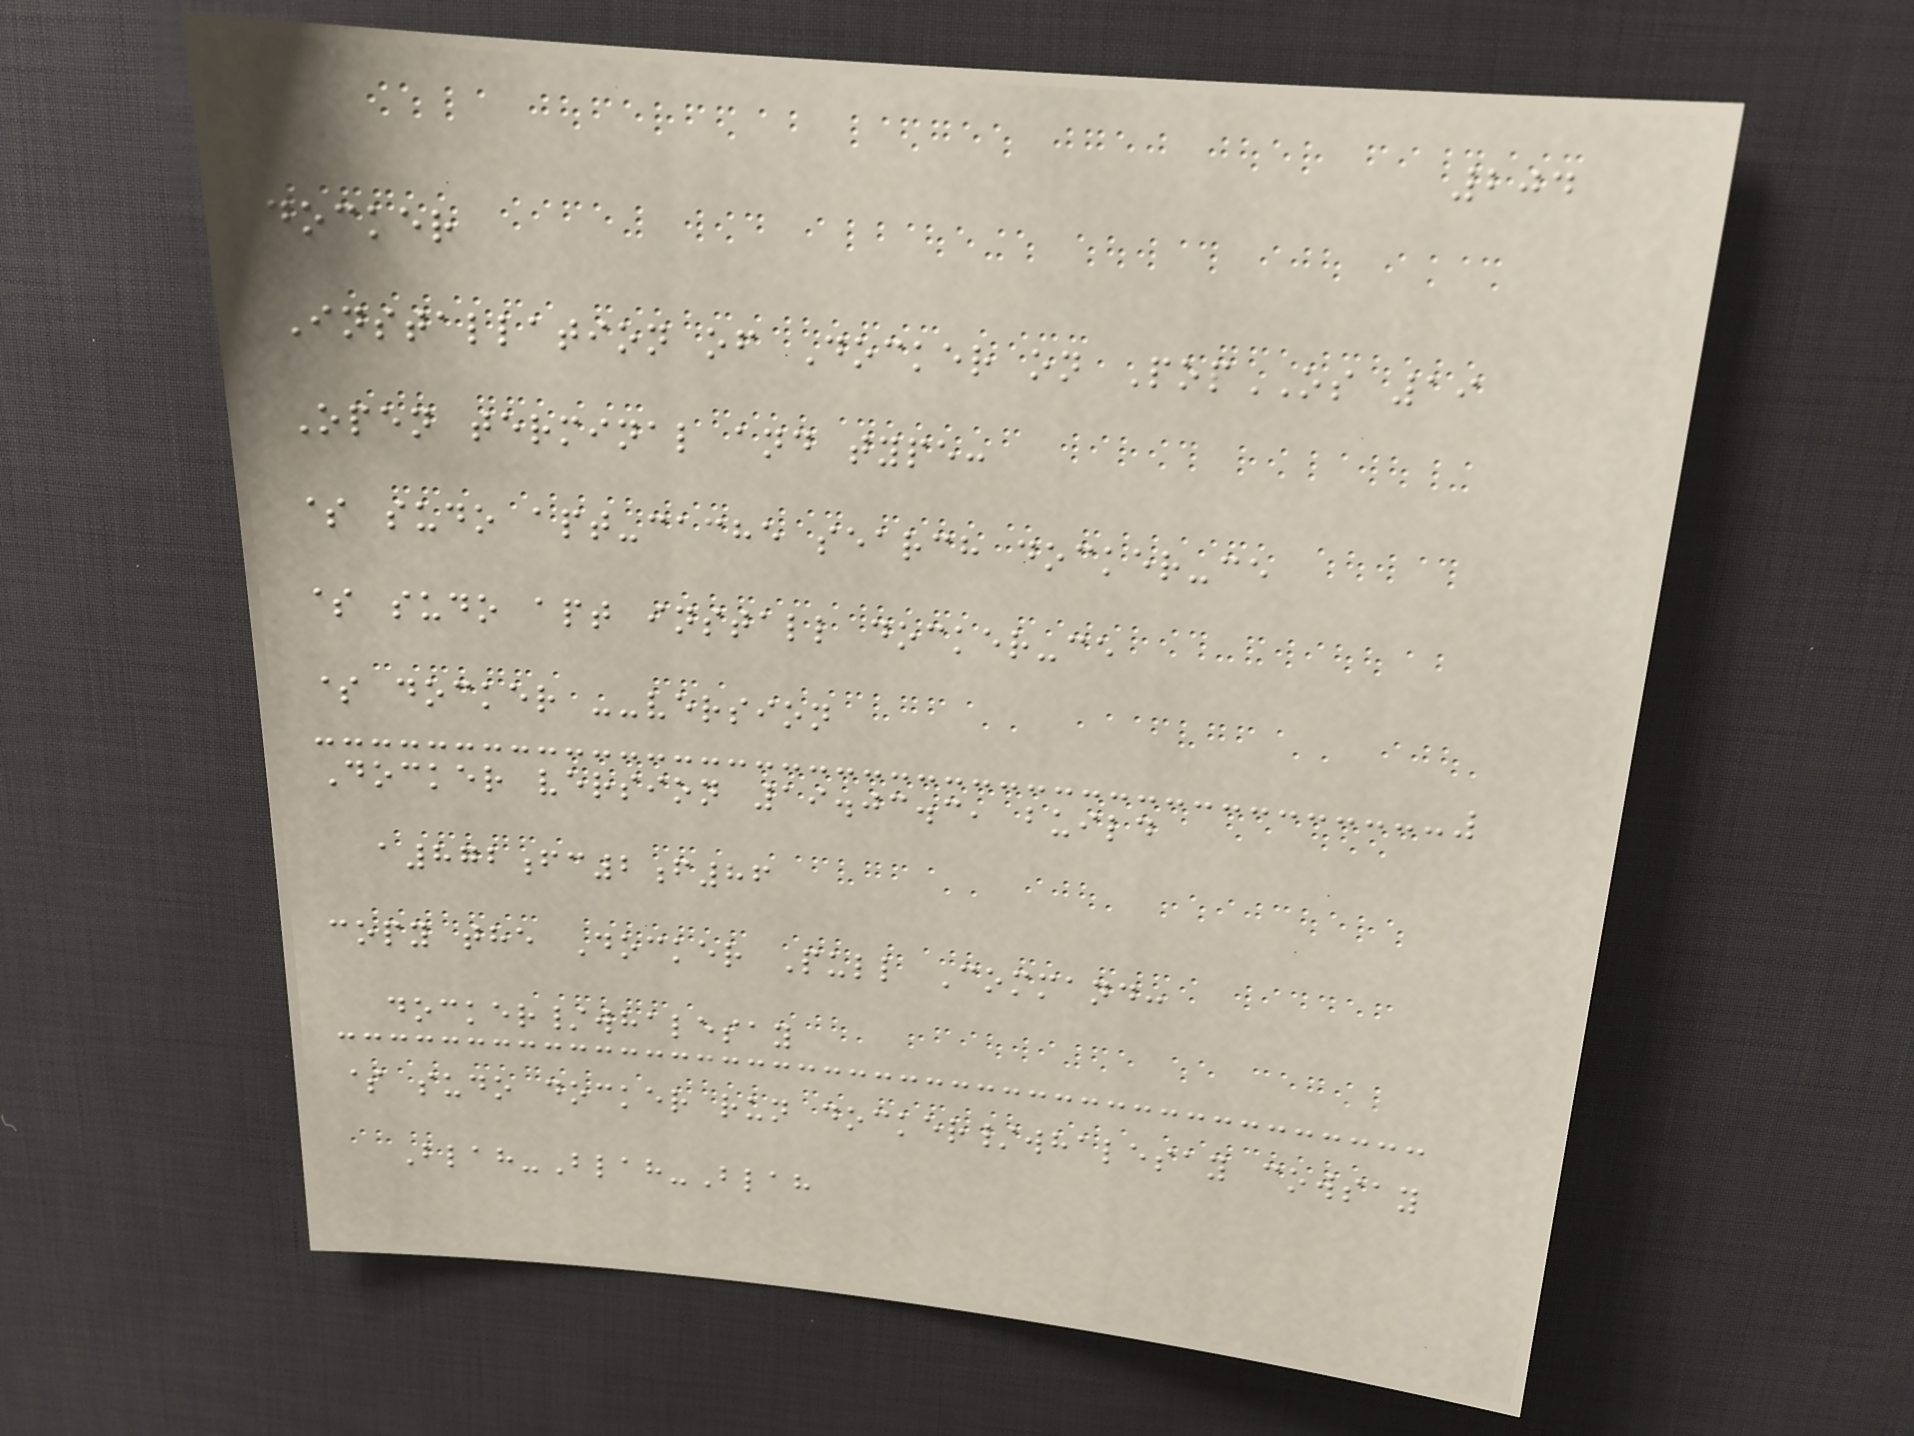204
docker
Installation of Docker on PopOS 19
Open terminal and type:
$ sudo apt-cache search docker-ce
$ sudo apt install docker-ce
$ docker --version
Docker version 19.03.3, build
a872fc2f86
copy the Docker Pull Command:
docker/whalesay
$ sudo docker run docker/whalesay cowsay
Blah-Blah-Blah
